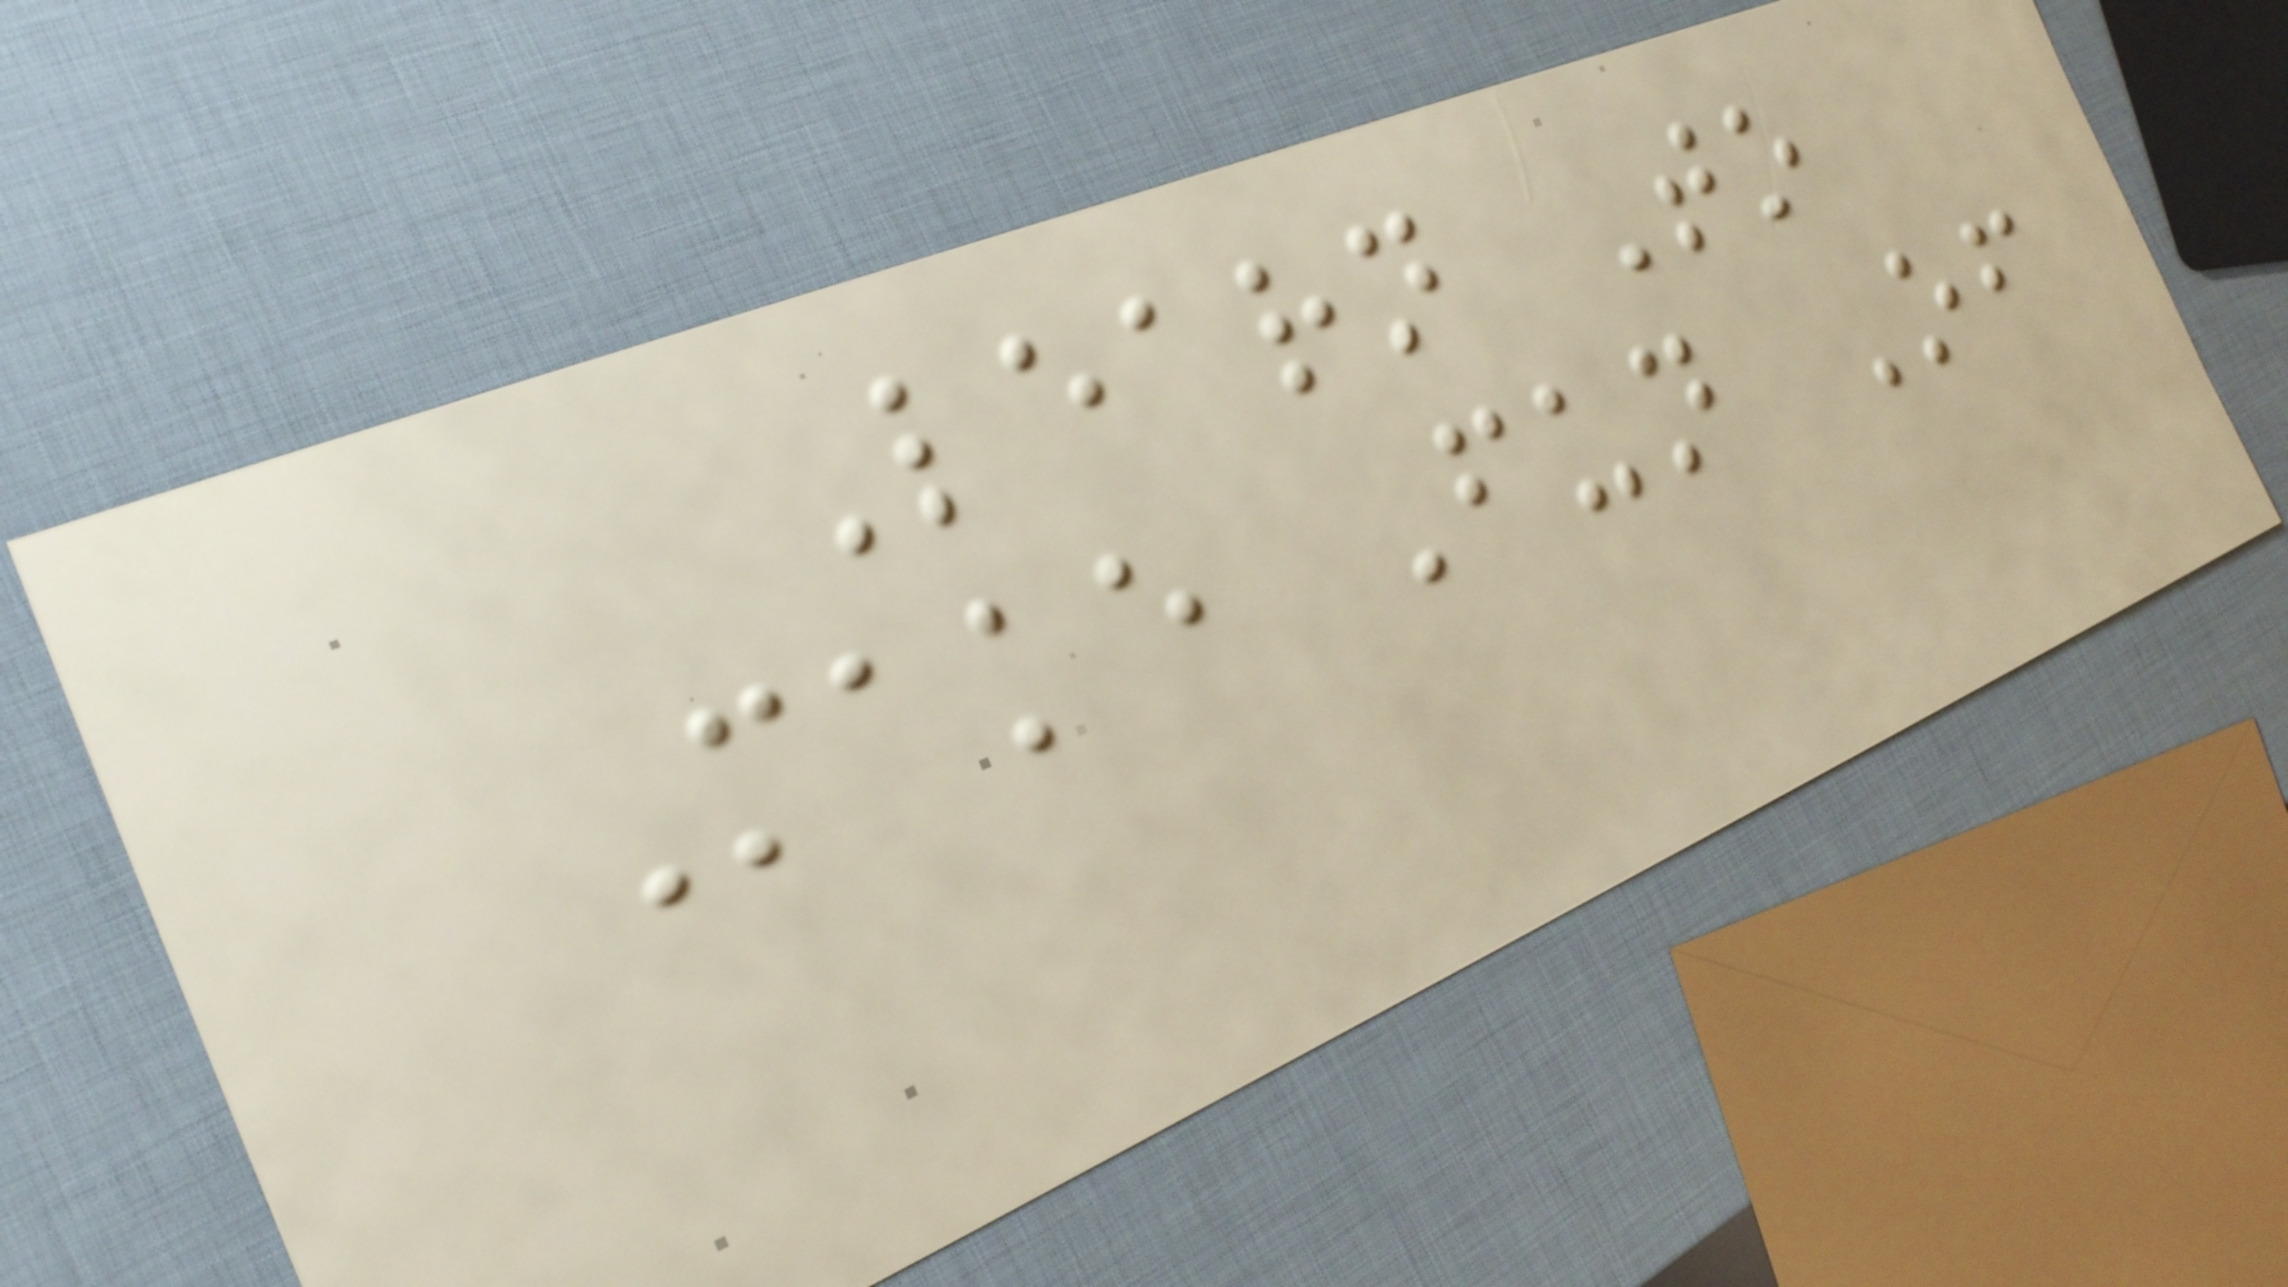Learn To
Make Fun Of
